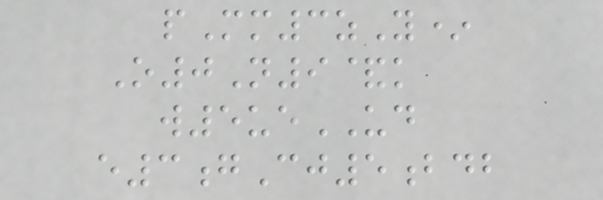pMm3zY*
O0N9&k
w5ueUD
e3gCj5bdb
